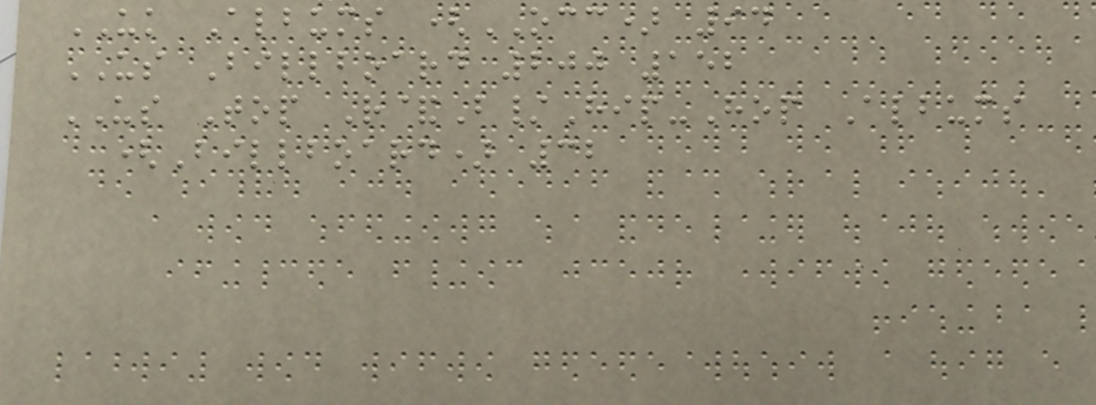UK Albums (OCC) 94
US Billboard 200 152
US Top R&B/Hip-Hop Albums
(Billboard) 32
